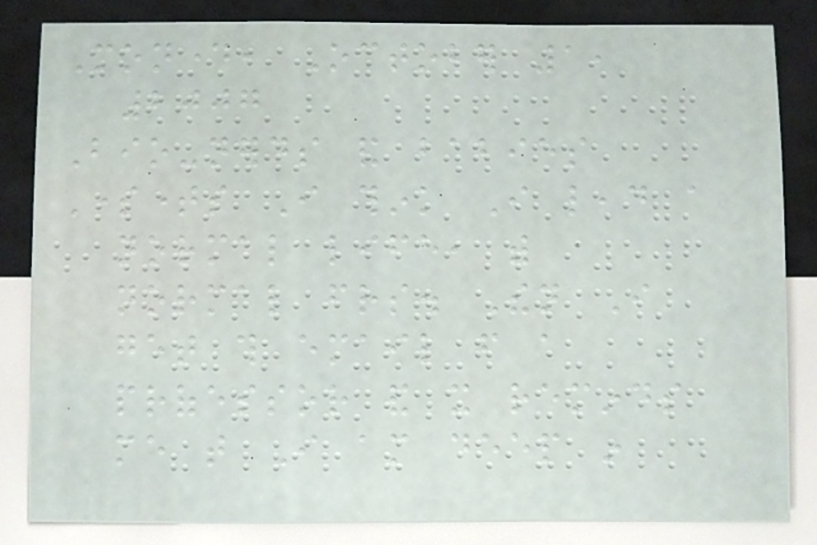Monday, October 1,
2007
Bio-nerds and babies
Sometimes I think I lead a
normal life, with
normal friends. Then I
get this email from a
professor and it reminds
me that I am deep in
